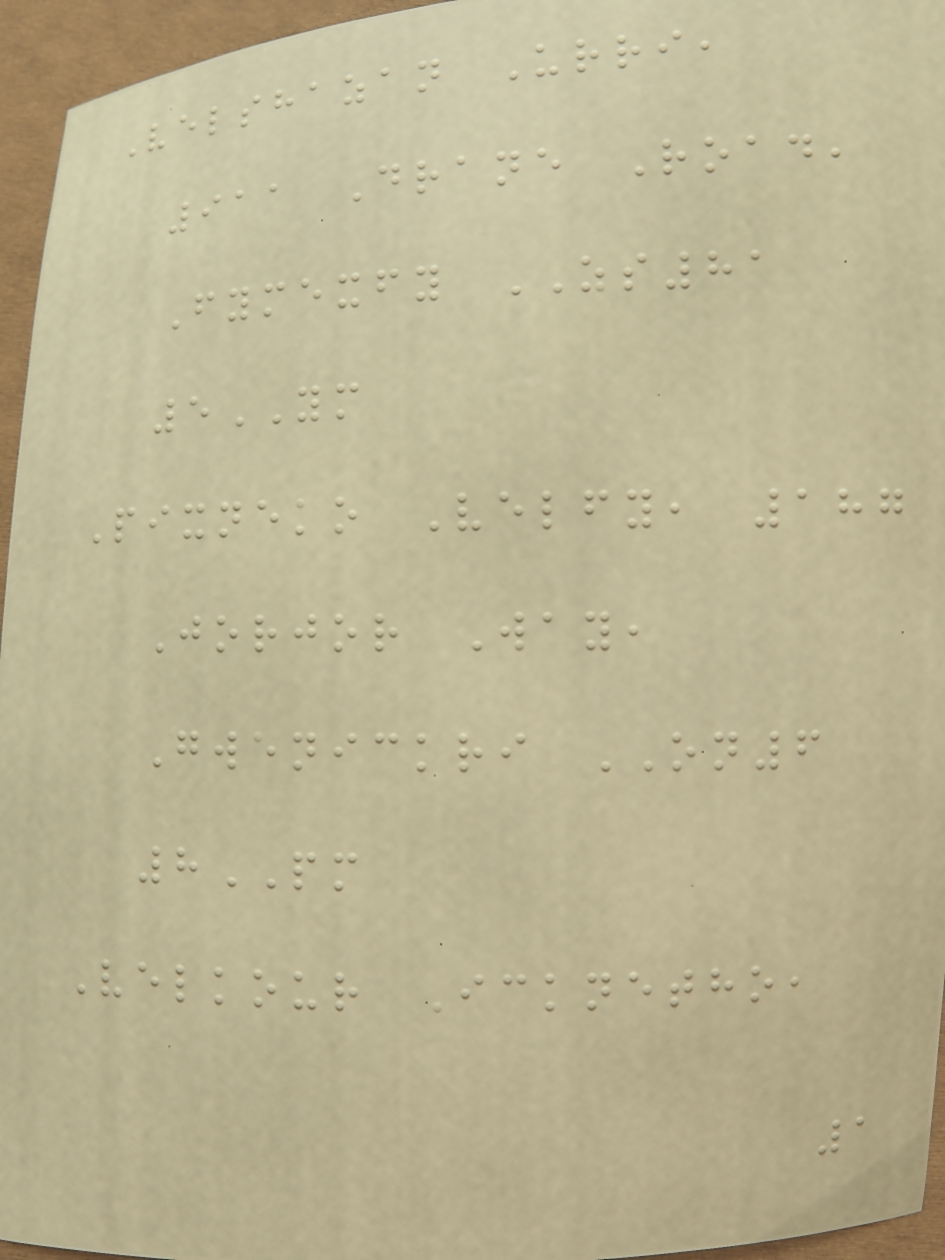Velshazan Urri,
911 Drane Road,
Fymexfy ZS81
5YM
Pixneko Velfy, 187
Jorjor Way,
Gwenickri ON6
8PM
Velkour Icknetho,
1
